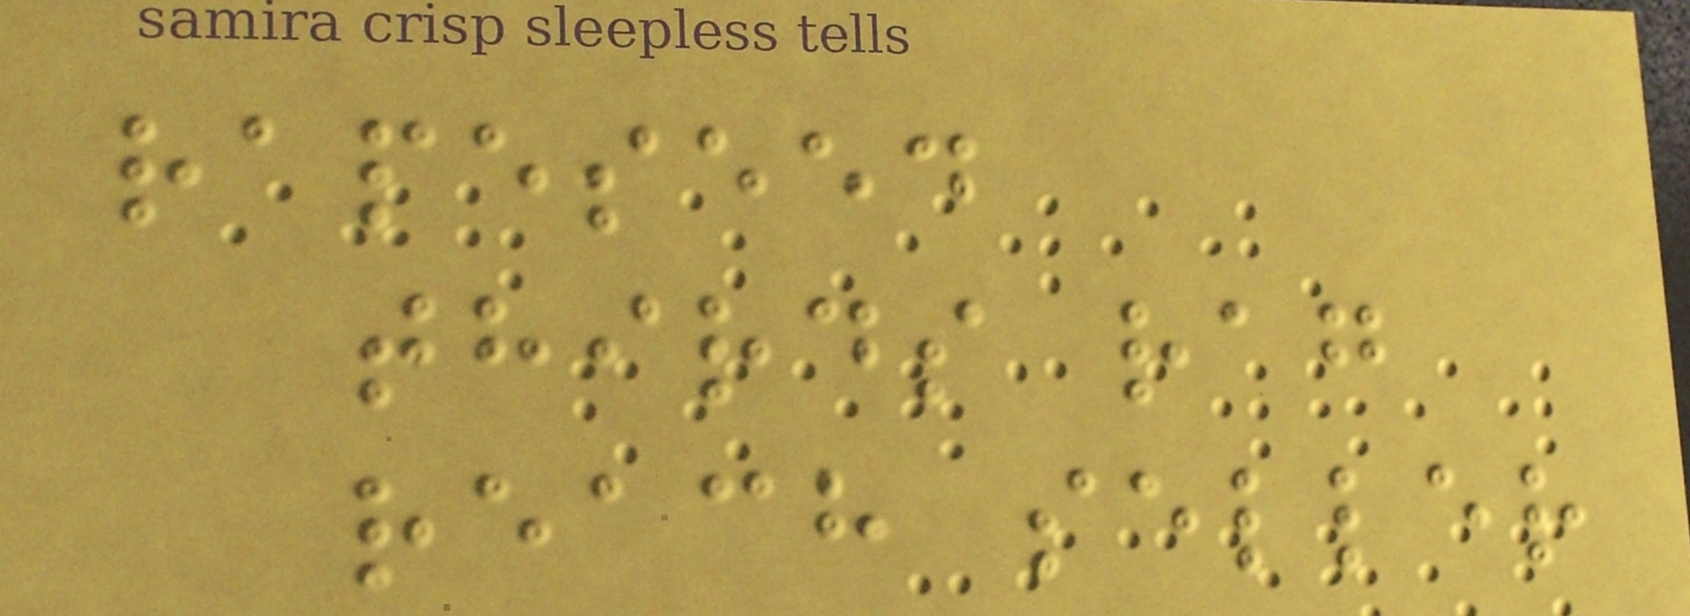rapeseed
thirds rag
reach seller
